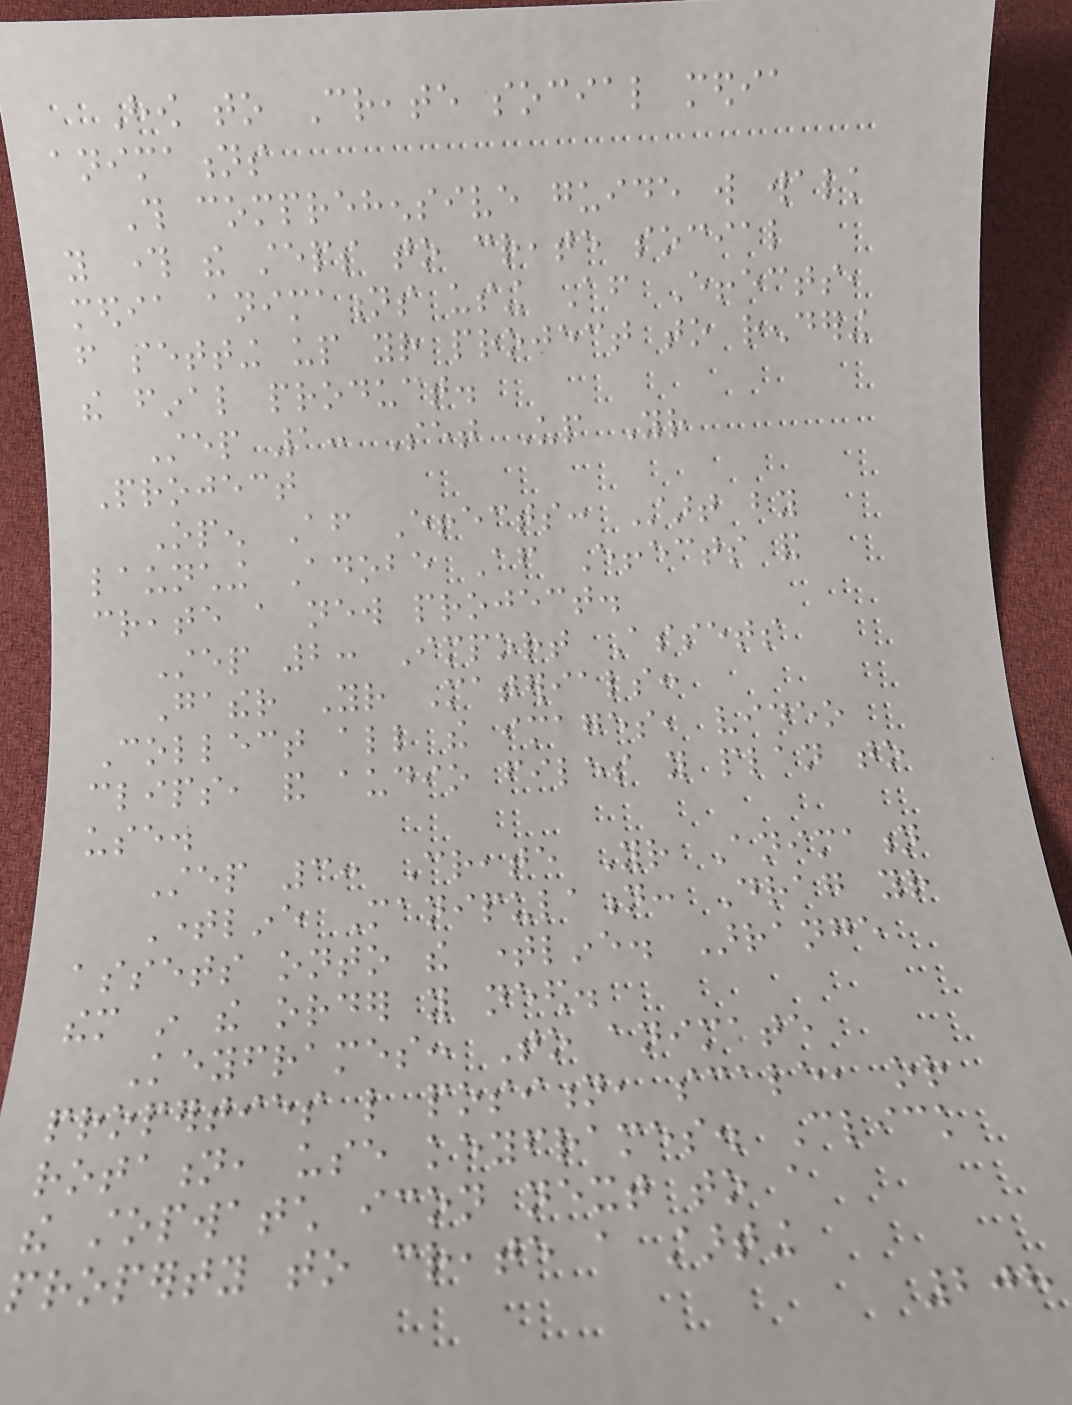How to Create social media
animations
This comprehensive guide will walk
you through the steps to create social
media animations using After Effects,
from setting up your project to rendering
the final product.
Step 1: Set Up Your
Project
Open After Effects: Start by
launching Adobe After Effects and
create a new project.
Step 2: Import Assets
Gather Your Materials:
Collect all the images, video
clips, and audio files you plan to
use.
Step 3: Create Your Animation
Timeline Manipulation: Drag your
assets onto the timeline. Arrange
them in the order you need.
Keyframes: To animate
properties like position, scale, or
rotation, use keyframes. Click
the stopwatch icon next to a
property to create a starting
208
